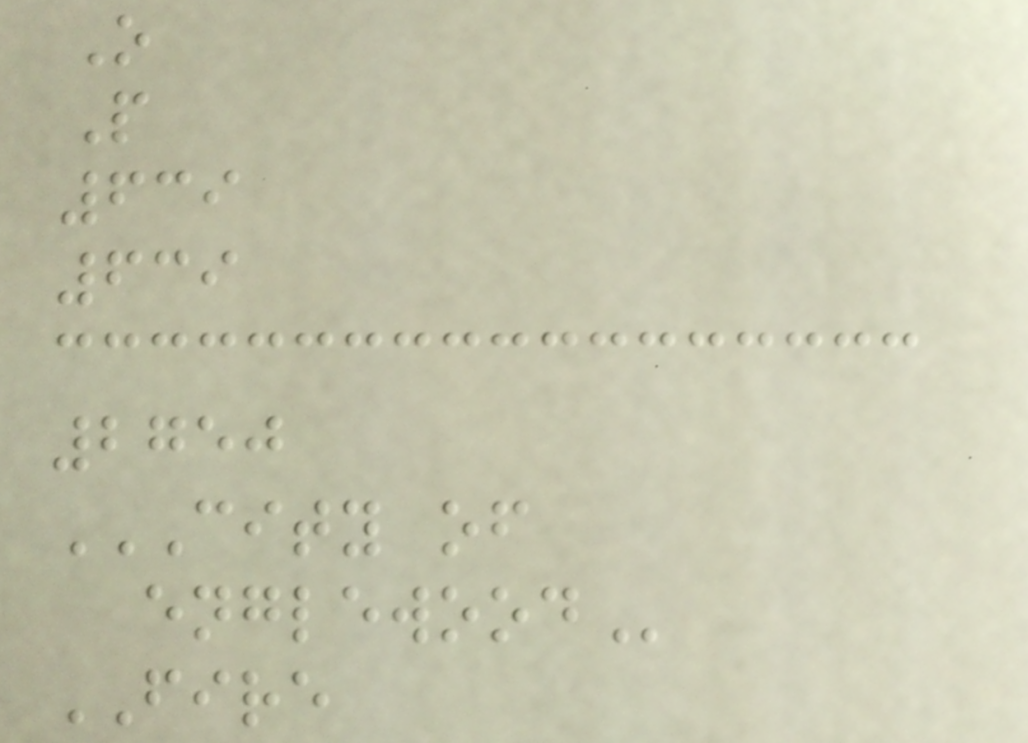O
P
639
639
2750
CITY OF
ENGLEWOOD
FIRE
